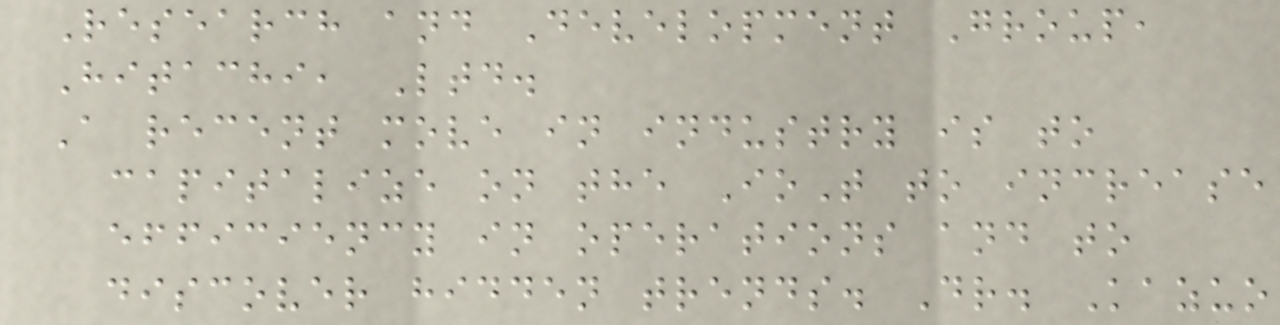Research and Development Group,
Hitachi, Ltd.
A recent move in industry is to
capitalize on the IoT to increase
efficiency in operations and to
discover hidden trends. Dr. Kazuo
